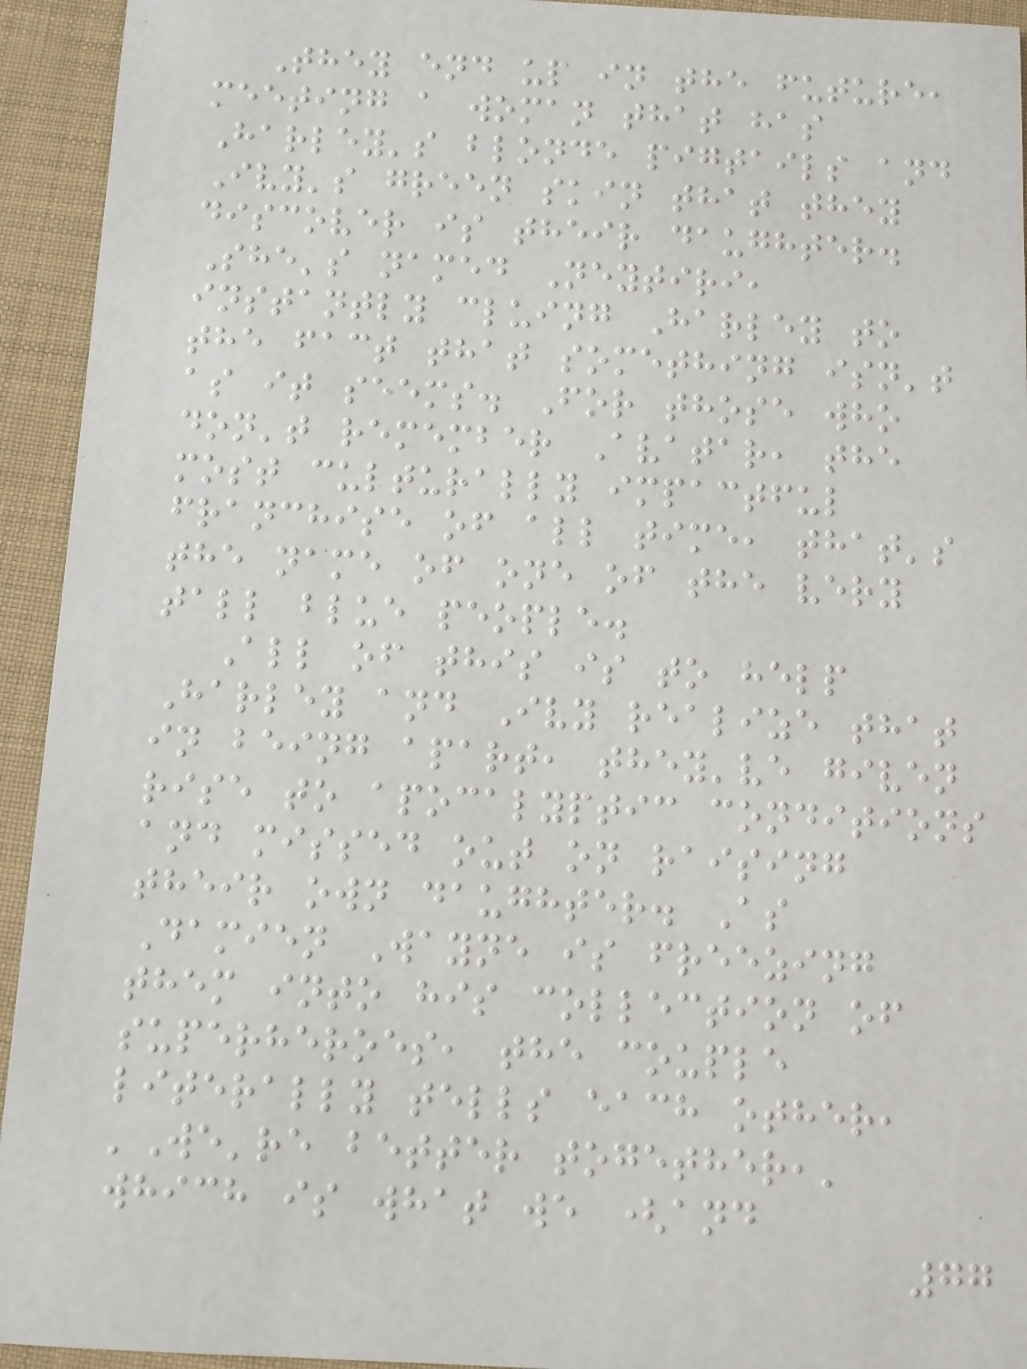They end up in the future,
meeting a woman that has
Harley's blonde pigtails and
Ivy's green skin that they
discover is their daughter.
She's named Neytiri,
instantly cluing Harley to
the fact that something isn't
as it seems. For those who
don't remember Avatar, the
most culturally impactful
franchise of all time, that's
the name of one of the very
tall blue people.
All of this is to help
Harley and Ivy realize that
in being apart, they've given
rise to apocalyptic conditions
and missed out on raising
their own daughter. As
Damien Wayne is freezing
them into his collection of
superheroes, the couple
literally tells each other,
'We're better together,'
which is what we (and
77
